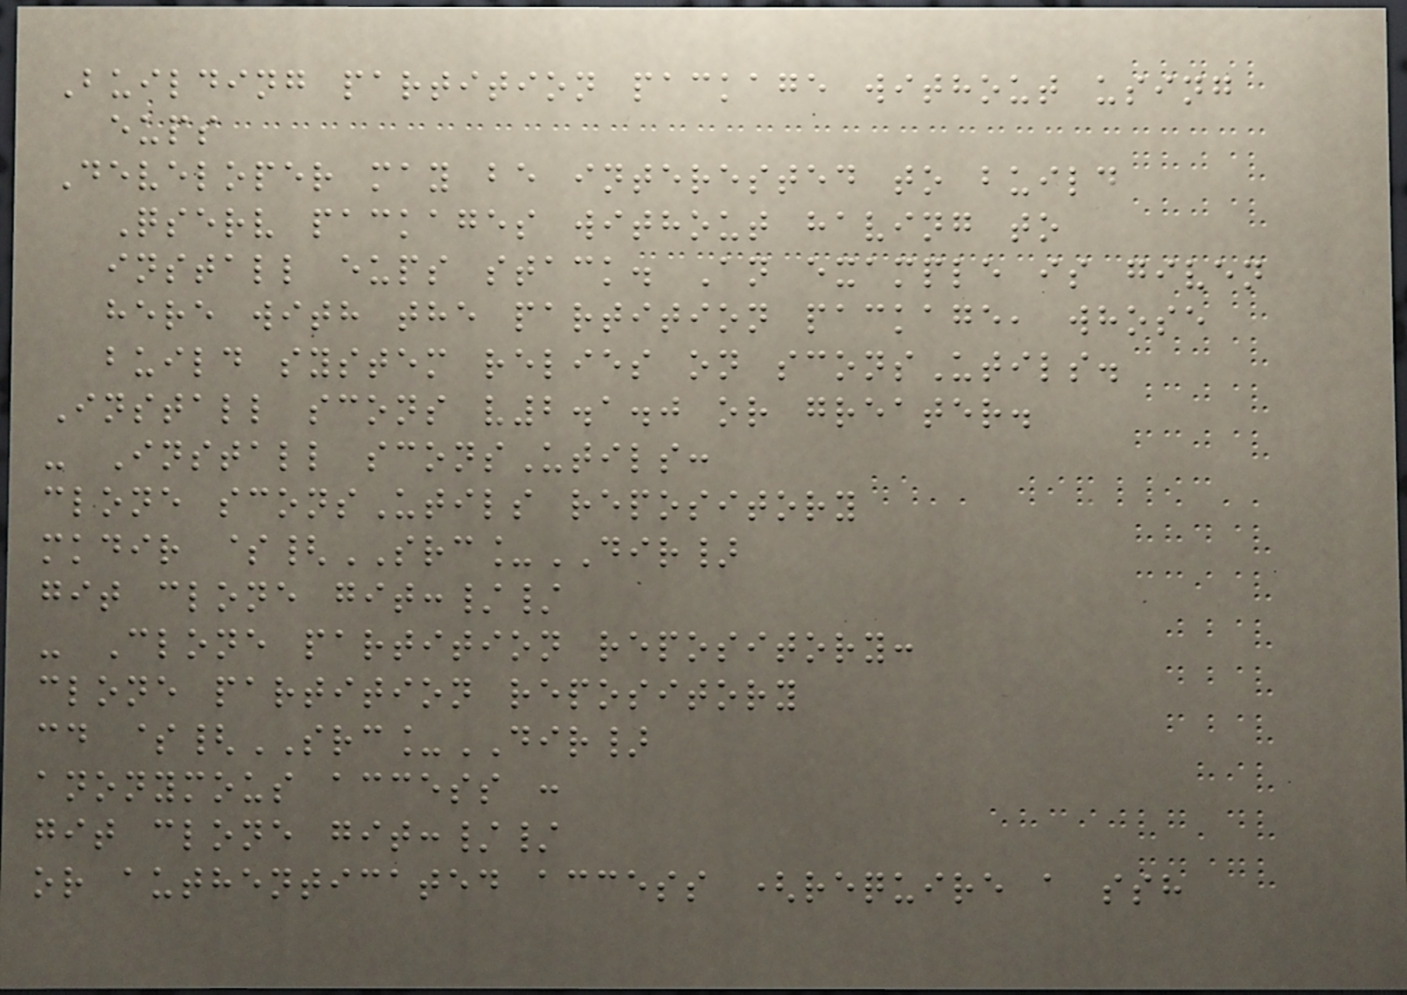Building partition package without using
eups
Developer may be interested to build
Qserv packages without having to
install eups stack. An example is given
here with the partition package, whose
build system relies on sconsUtils.
Install scons v2.1.0 or greater.
- Install sconsUtils:
clone sconsUtils repository
mkdir ${SRC_DIR}
git clone git://
- Clone partition repository:
clone partition repository
cd ${SRC_DIR}
anonymous access :
git clone git://
or authenticated access (require a ssh
